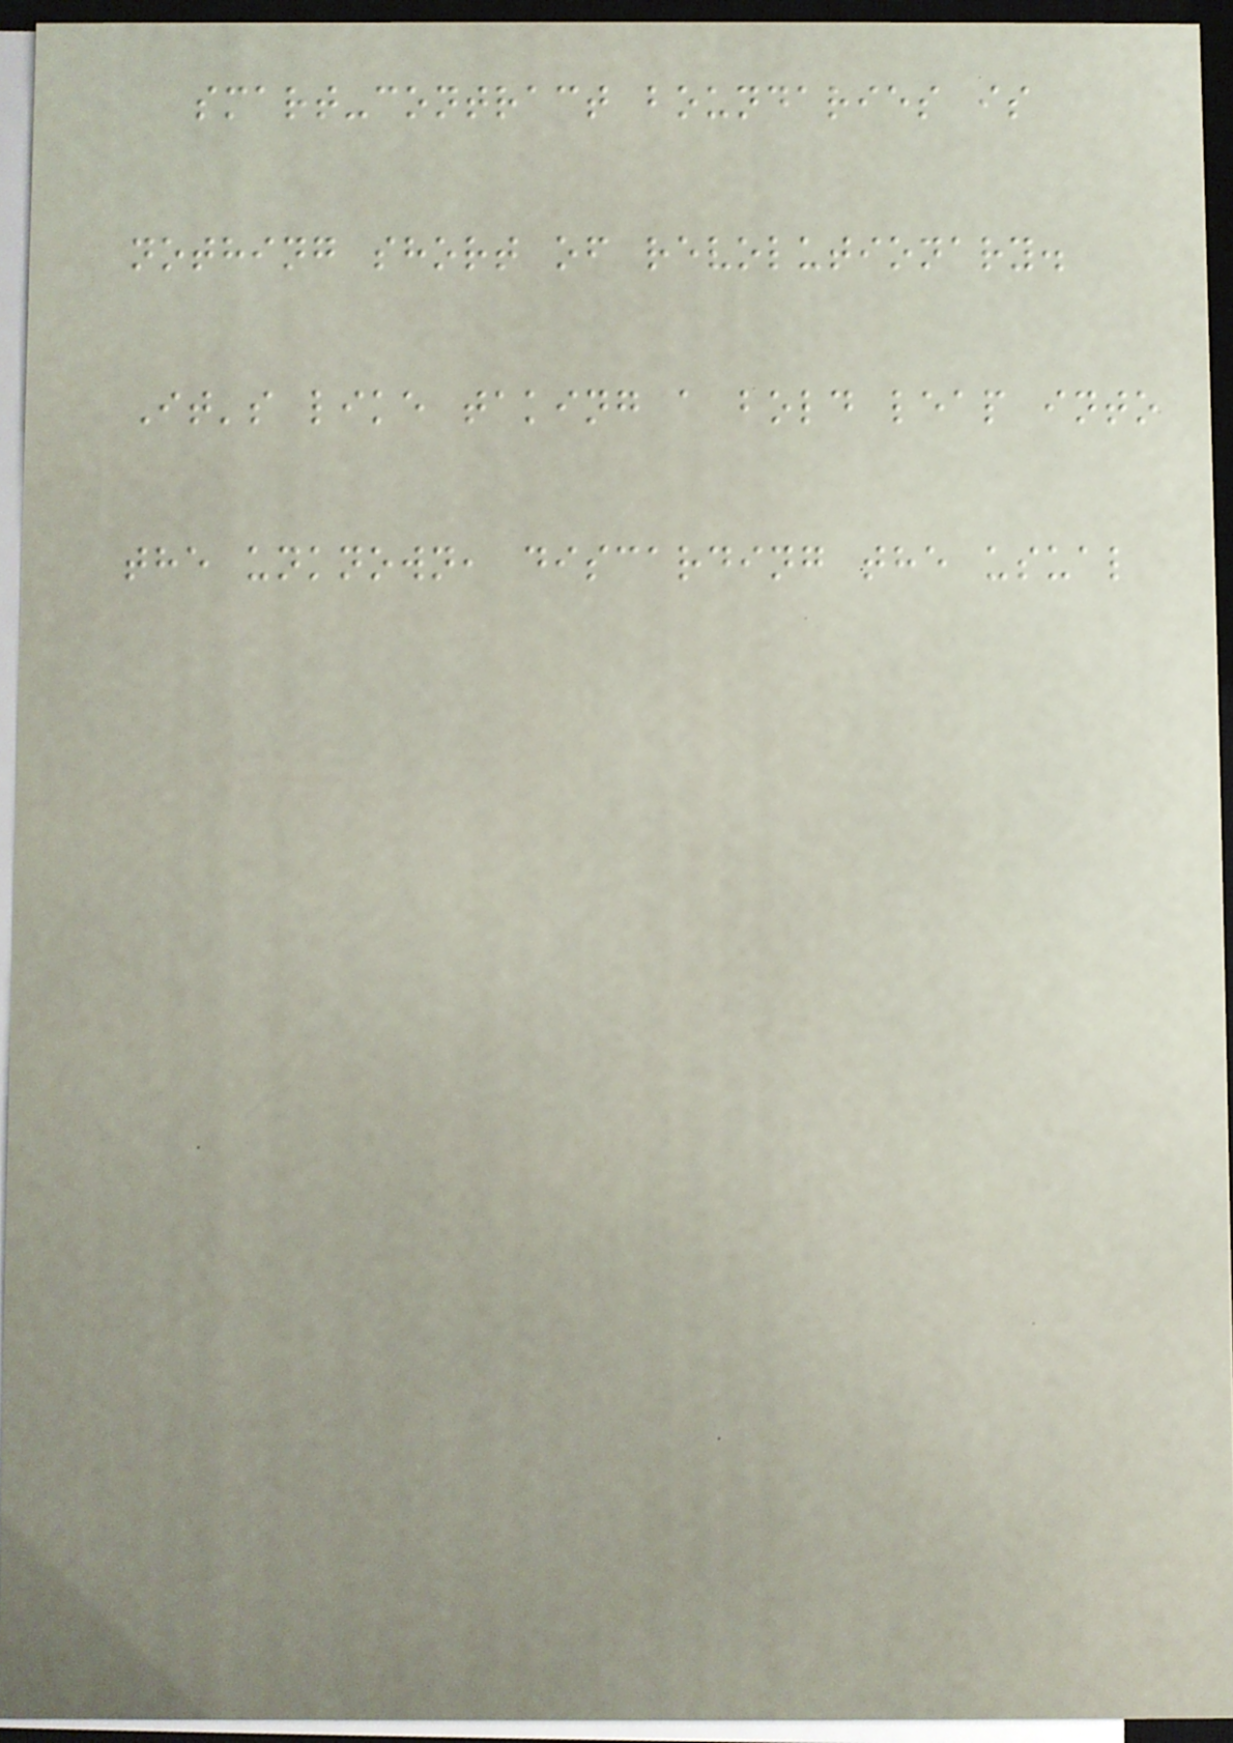smart-contract boundaries is
nothing short of revolutionary.
It's like taking a bold leap into
the unknown, discarding the usual
